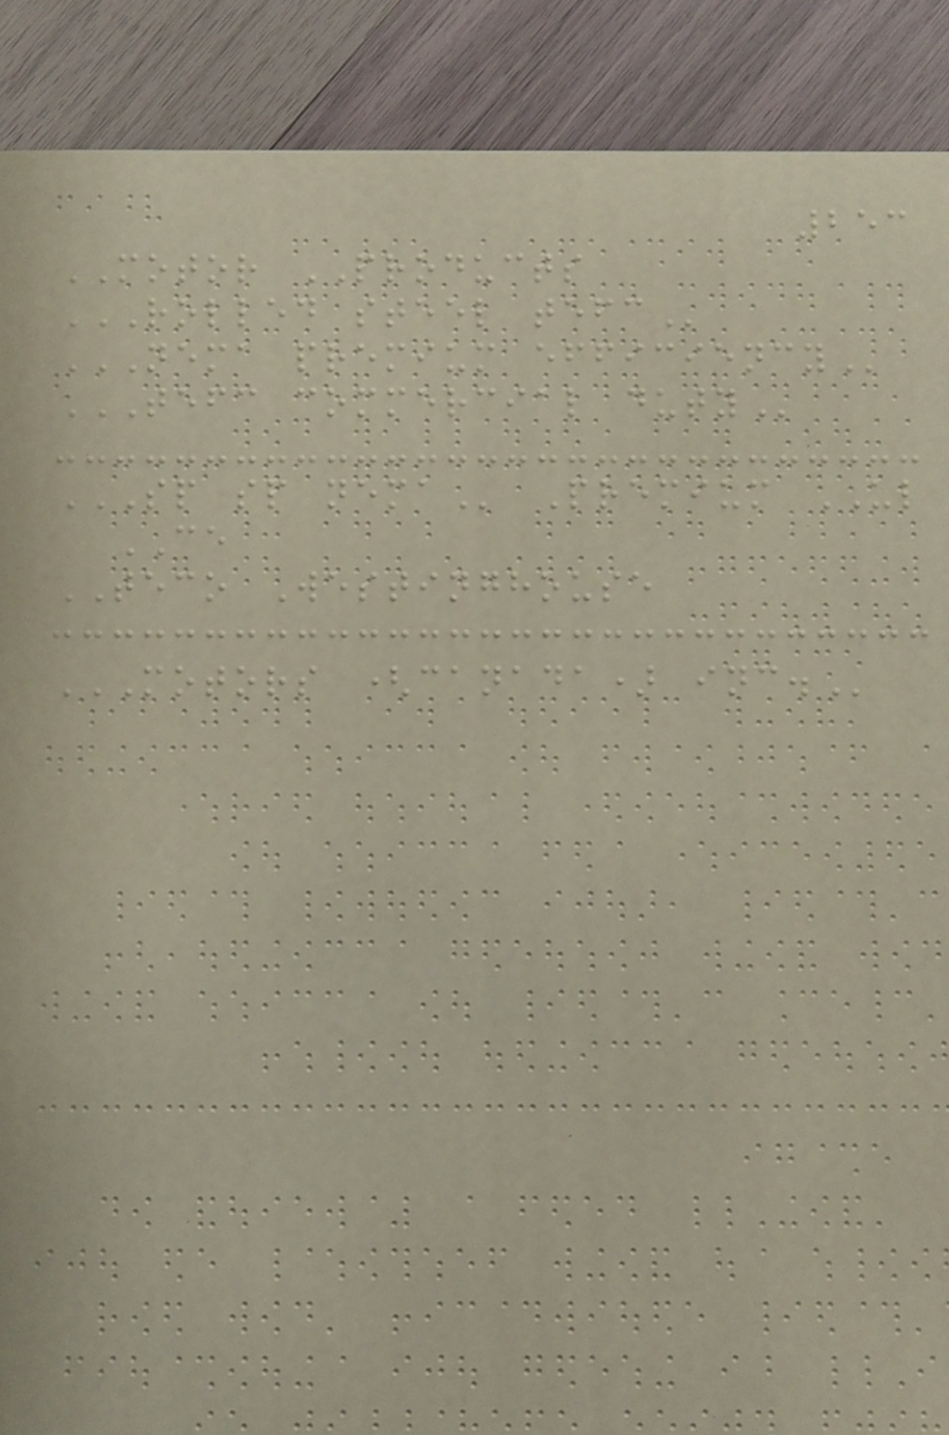253
MOTOR PRODUCTS
ROLLED STEEL TEFC
NEMA PREMIUM EFFICIENCY
TEFC COMMERCIAL DUTY
SP SP NEMA Premium UL
CE
TECO Westinghouse
MOTORS (CANADA) INC.
